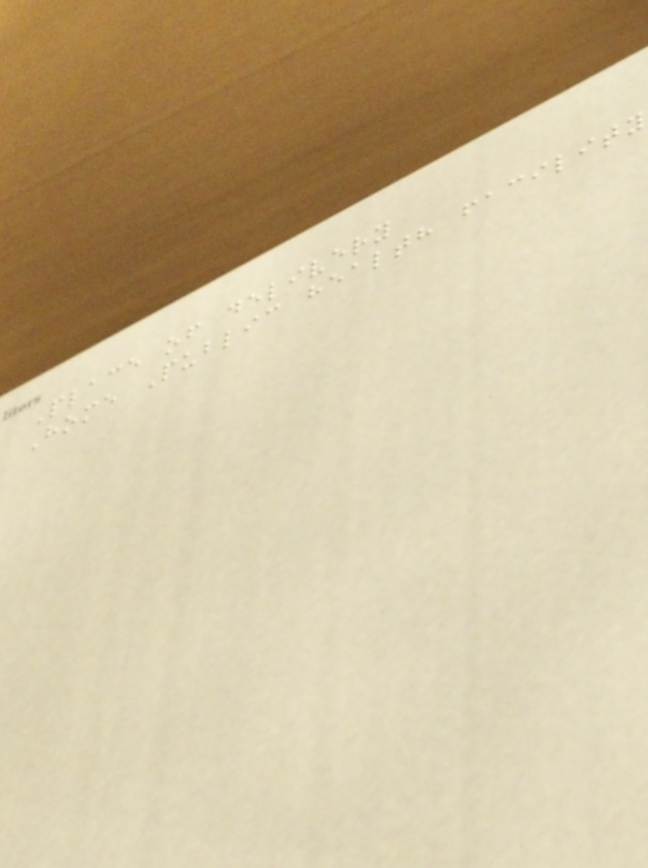Place of delivery
Home Public health facility
